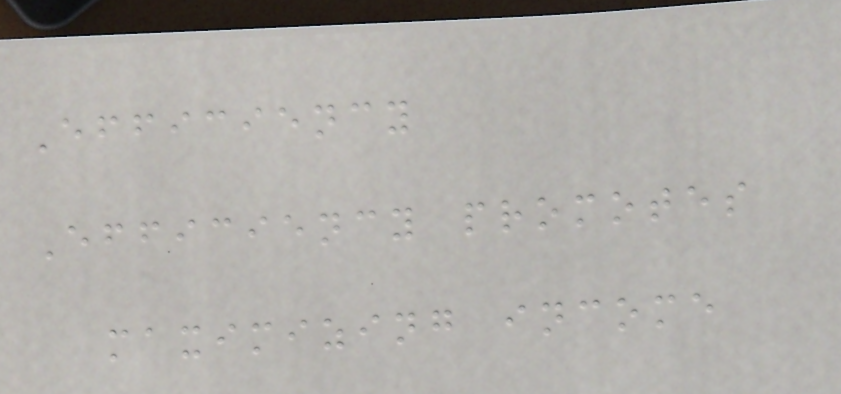Efficiency
Efficiency promotes
maximizing income
